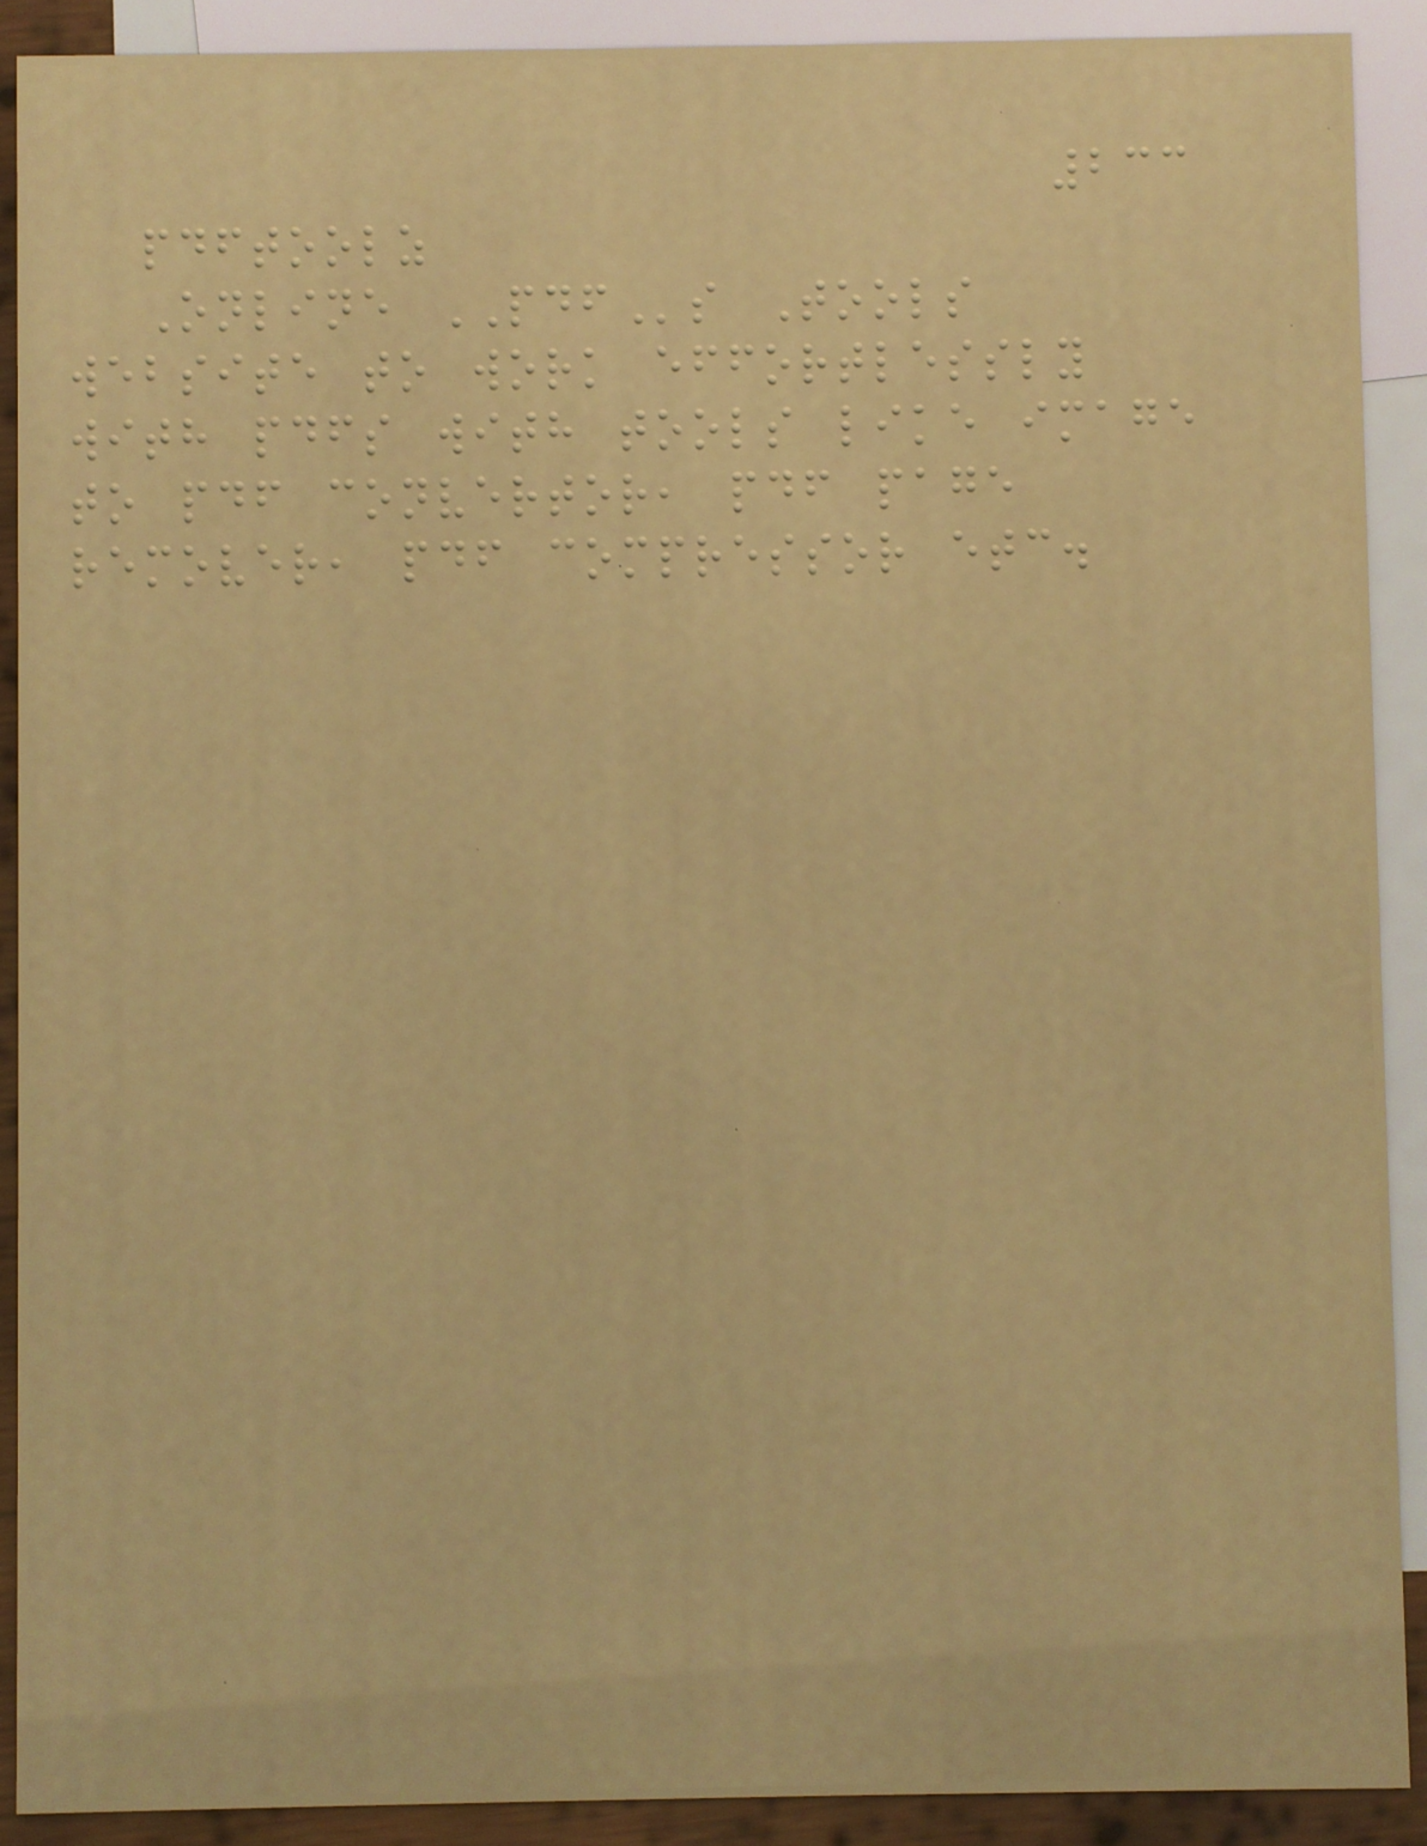233
pdftoolz
Online PDFs Tools
website to work effortlessly
with pdfs with tools like image
to pdf convertor, pdf page
remover, pdf compressor etc.
